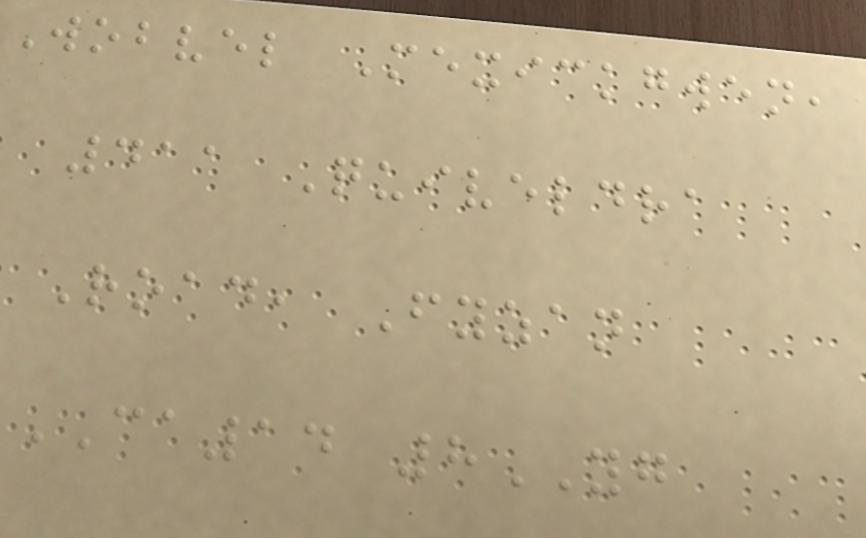Wobvel Mexickgwen,
411 Quiveldra
Road, Fyzan
CA14 8YG
